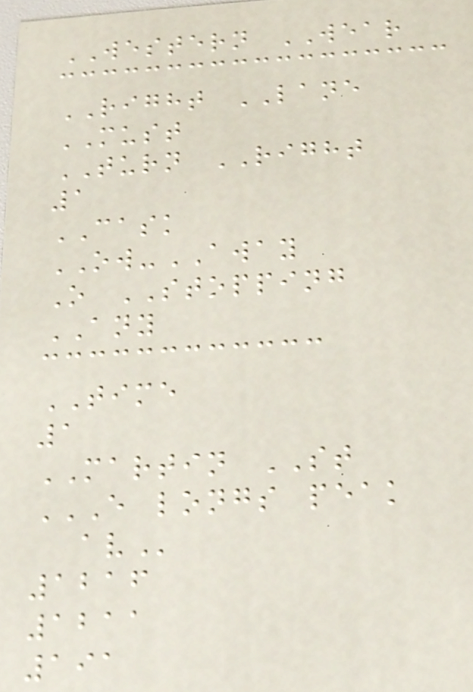WESTERN WEAR
RIGHT LANE
MUST
TURN RIGHT
1
CASK
OW-AWAY
O STOPPING
ANY
TIME
1
MARTIN ST
E LONGS PEAK
AV
1216
1211
191
